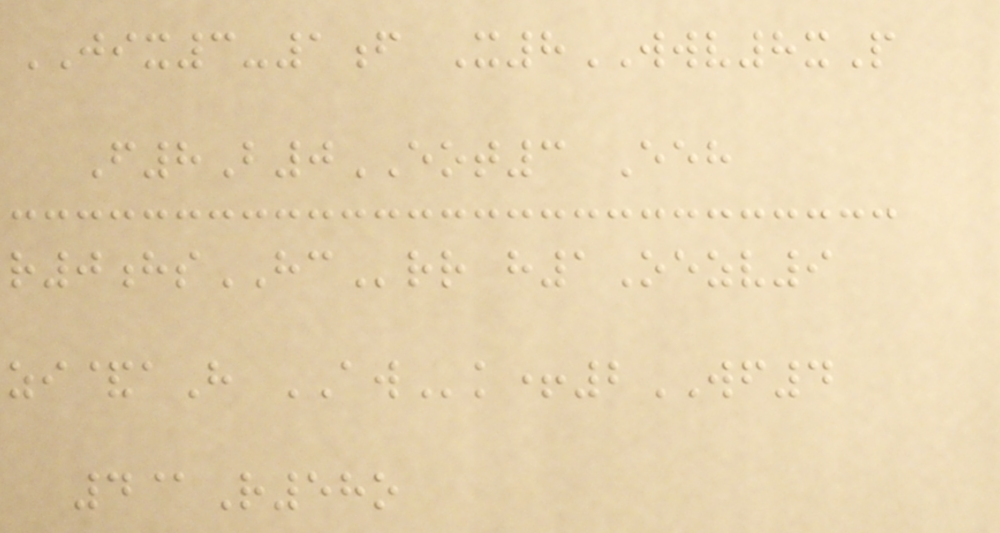JIX3-1f X8WWV8xP
F8B0EOT3 Eeh
r0hsHCrr h1Oezv9
zi&aH AWk+2WF4
4@R58o
